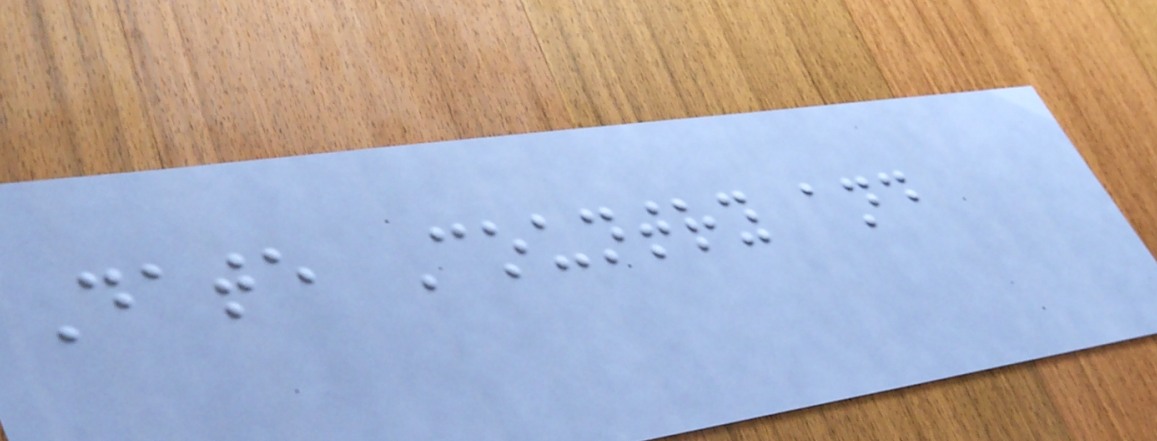Date Country and
